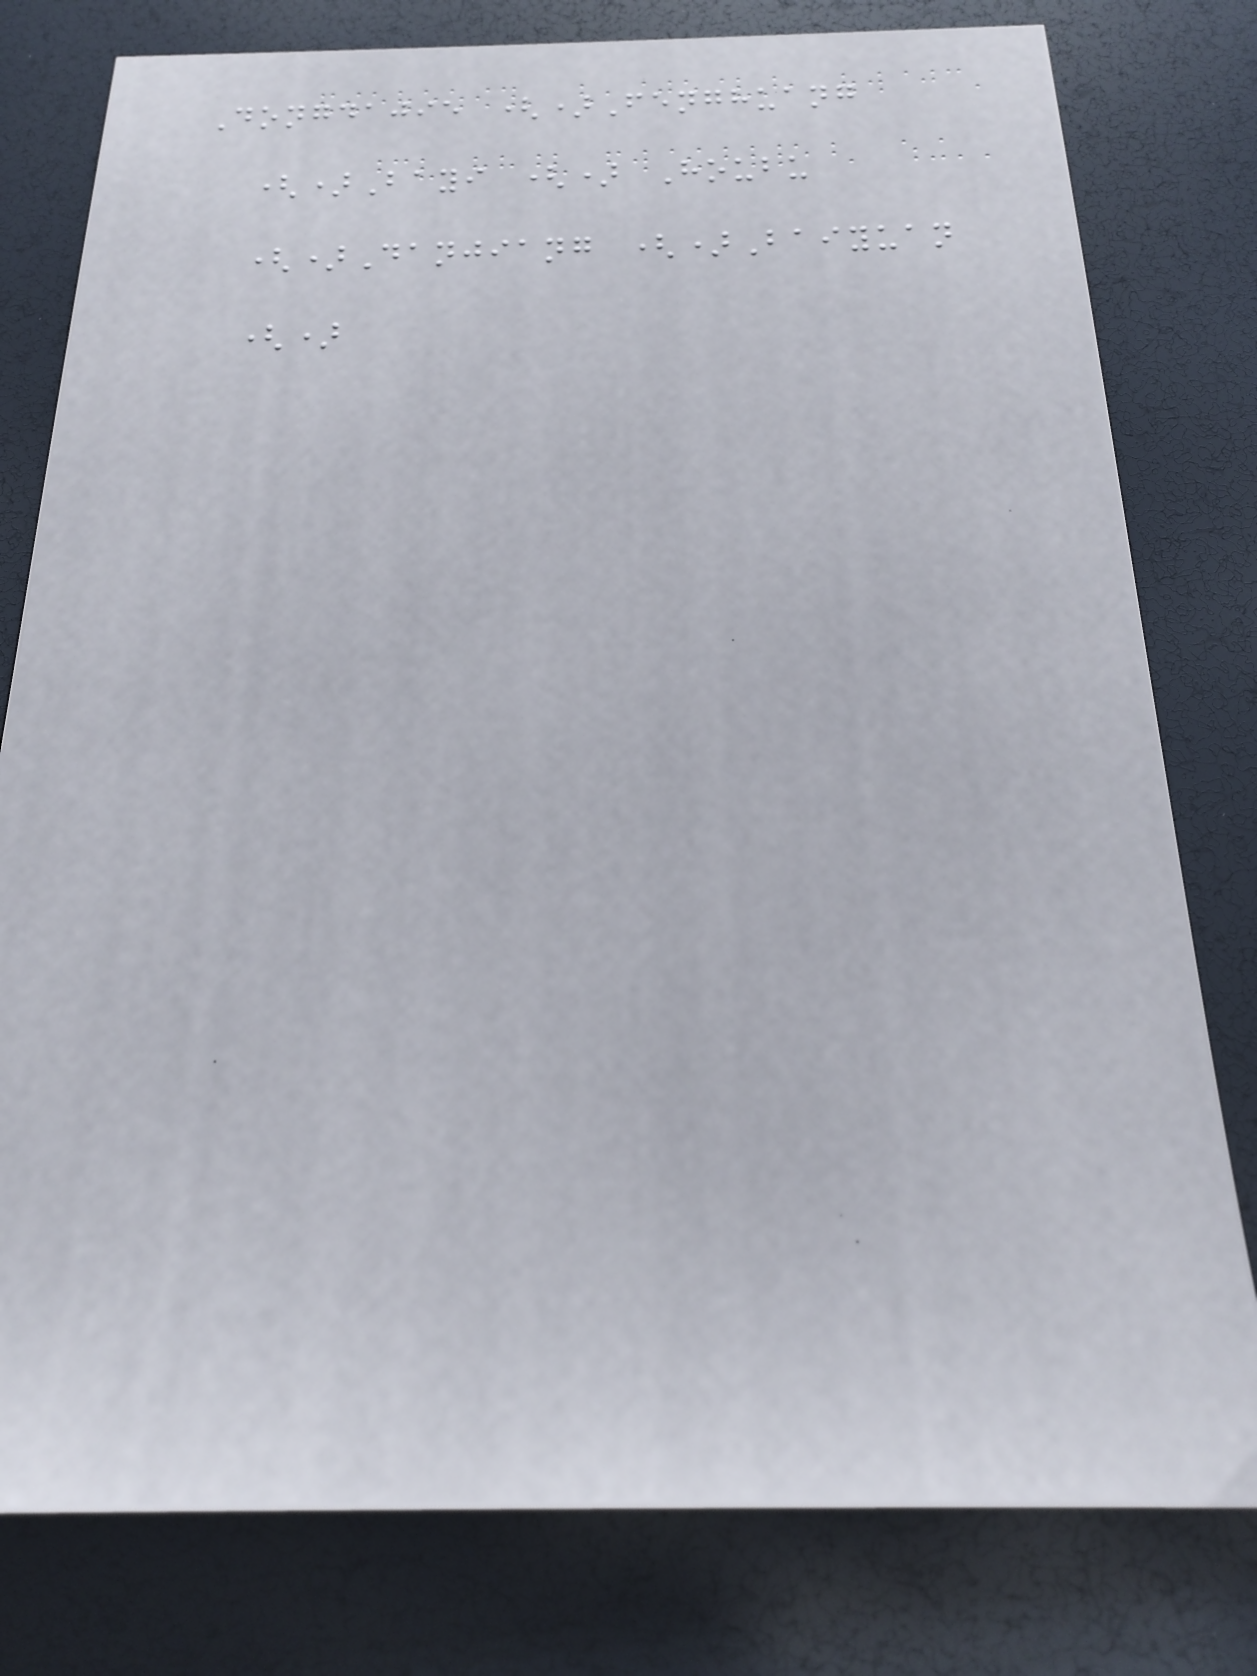Dongdajie ()Fenghuang
()Bayi () Houbu
()Danjiang ()Baiyuan
()
